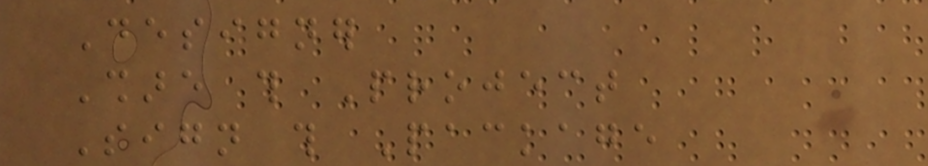Designer
Share this Project
Sign this Package
